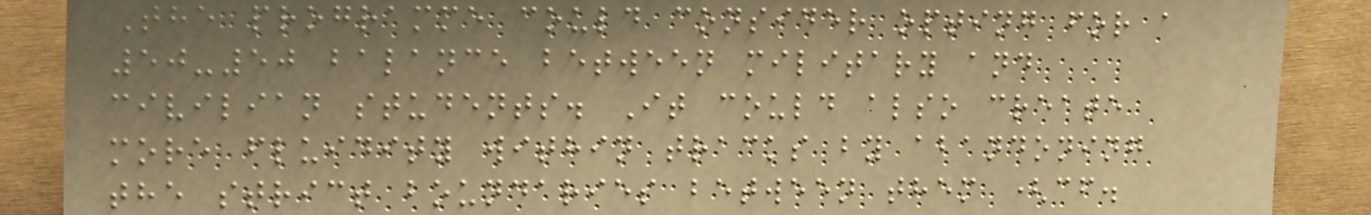The programme could consider opting for a
50-50 balance between military and
civilian students. It could also create
more fluidity within tracks by abandoning
the strict boundaries between them (cf.
